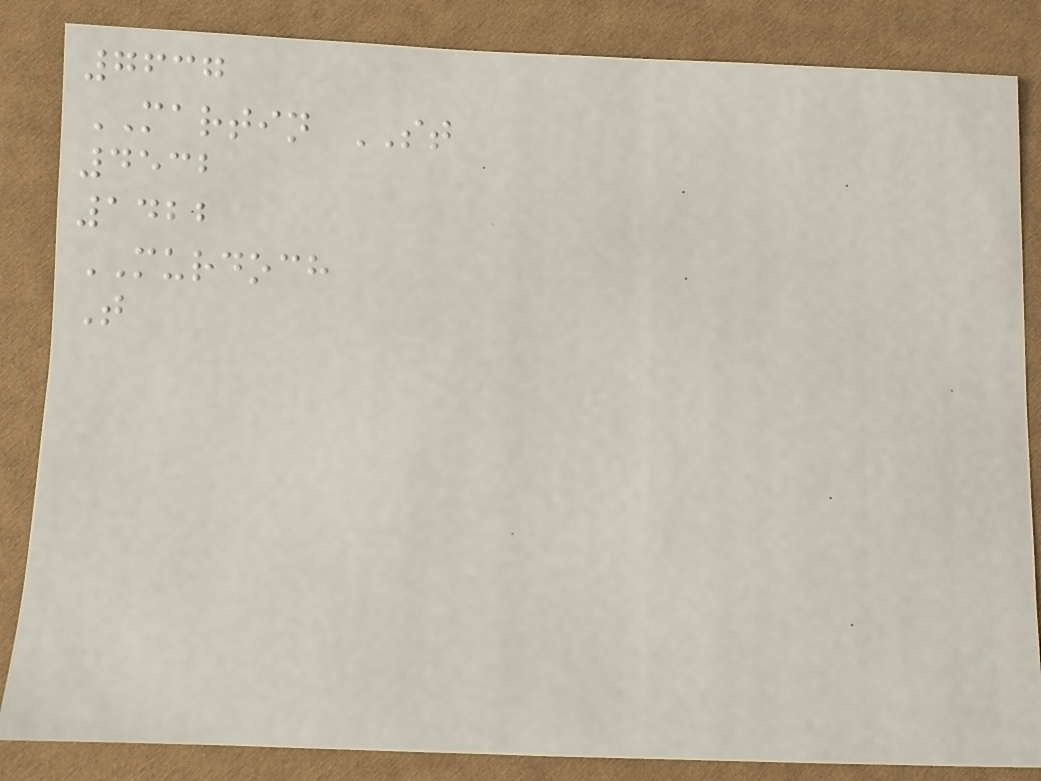7637
MARTIN ST
4532
1422
MURDOCH
T
